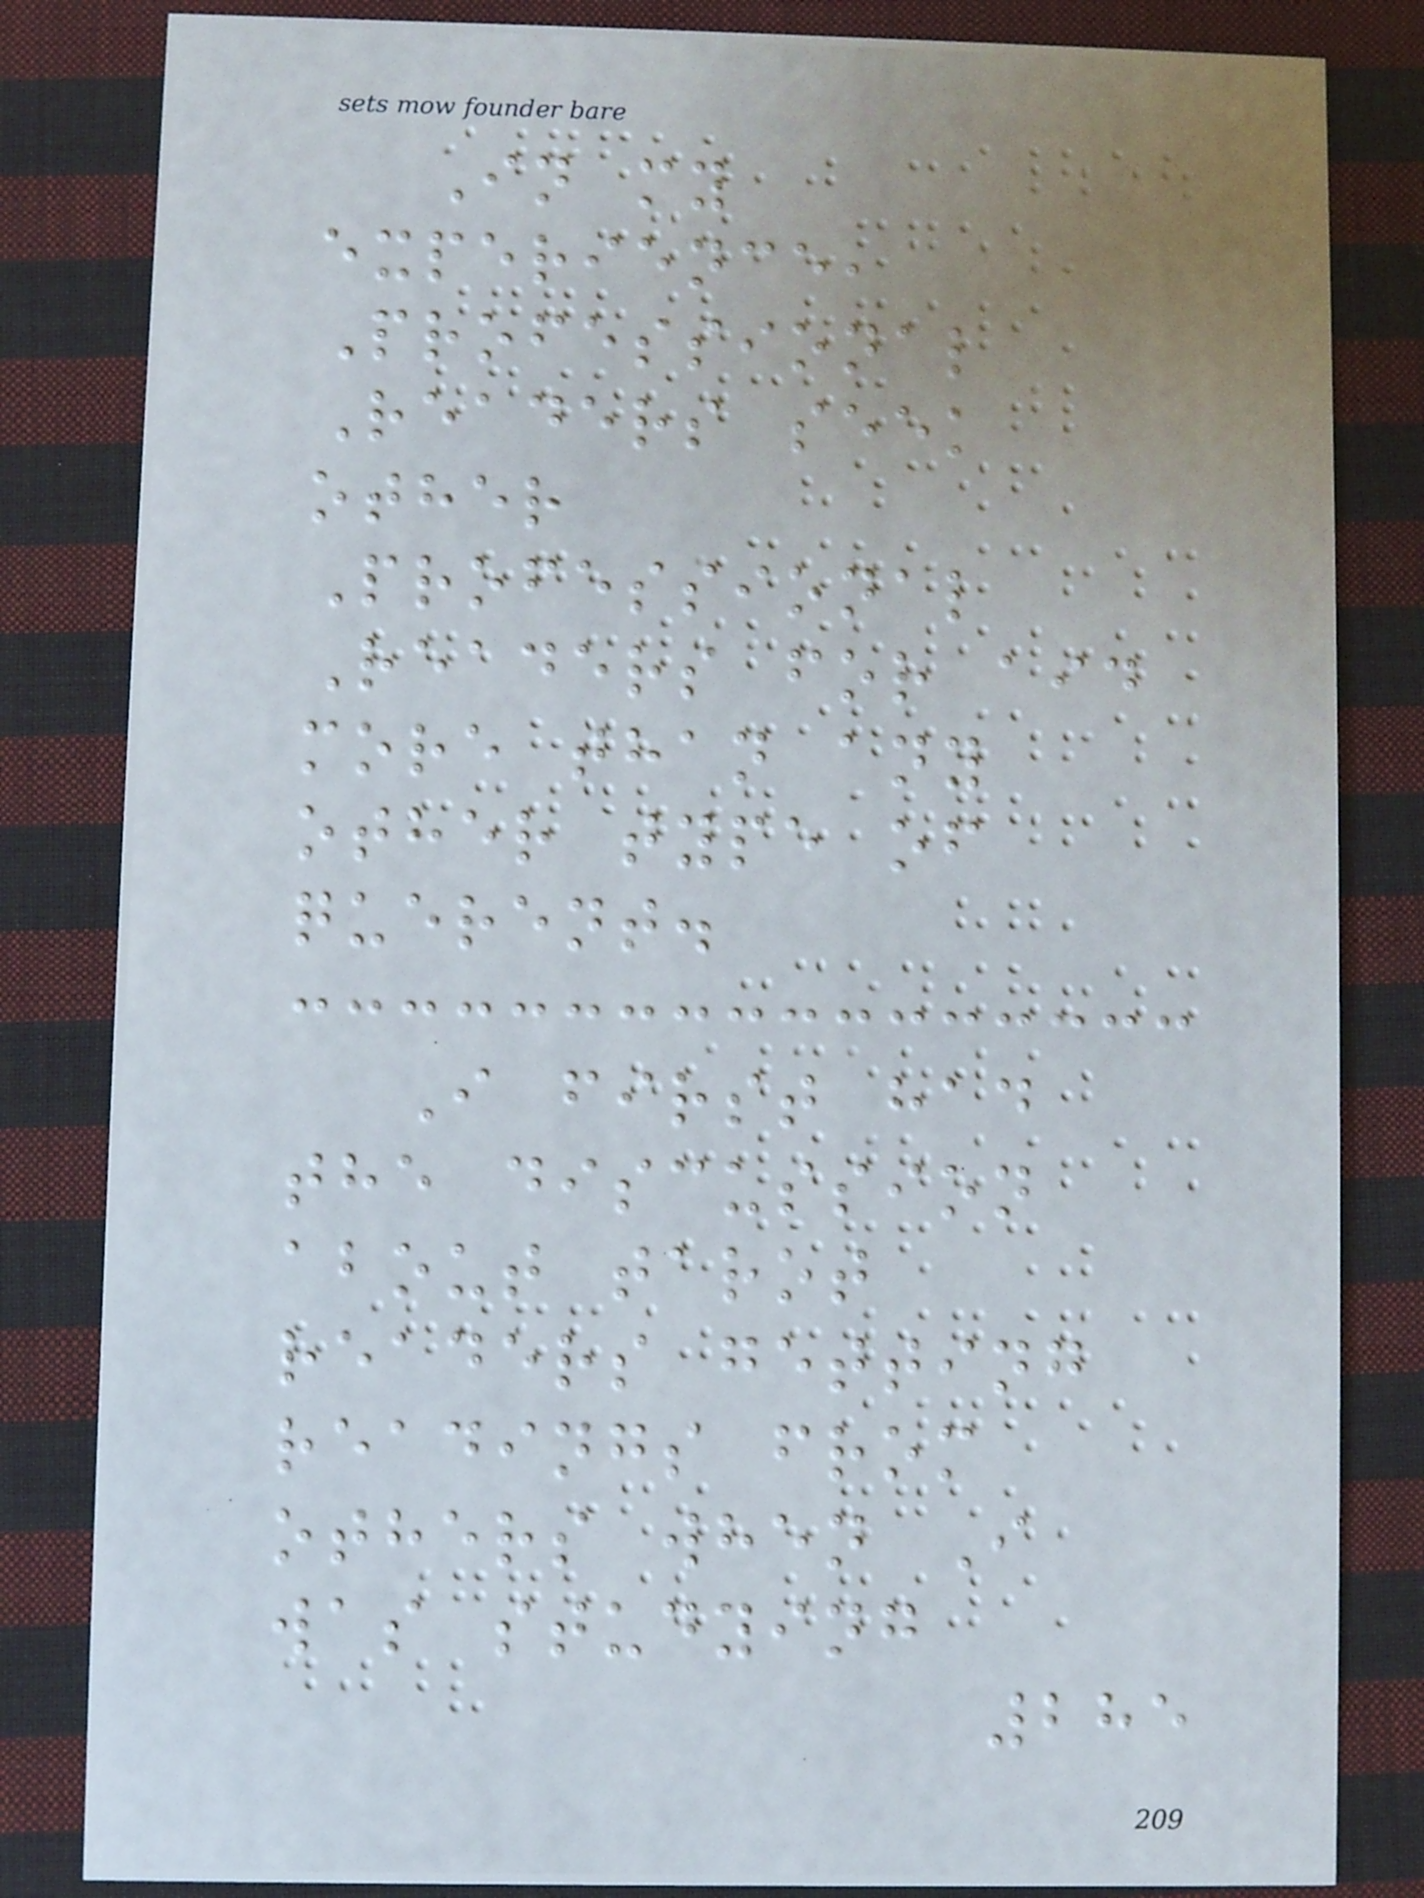In my
experience,
Professional
Readers seek
other
Professional
Readers for aid
more than any
other type of
querent.
I first had
the discussion
about tarot
readers getting
readings from
others when I
was studying
285
